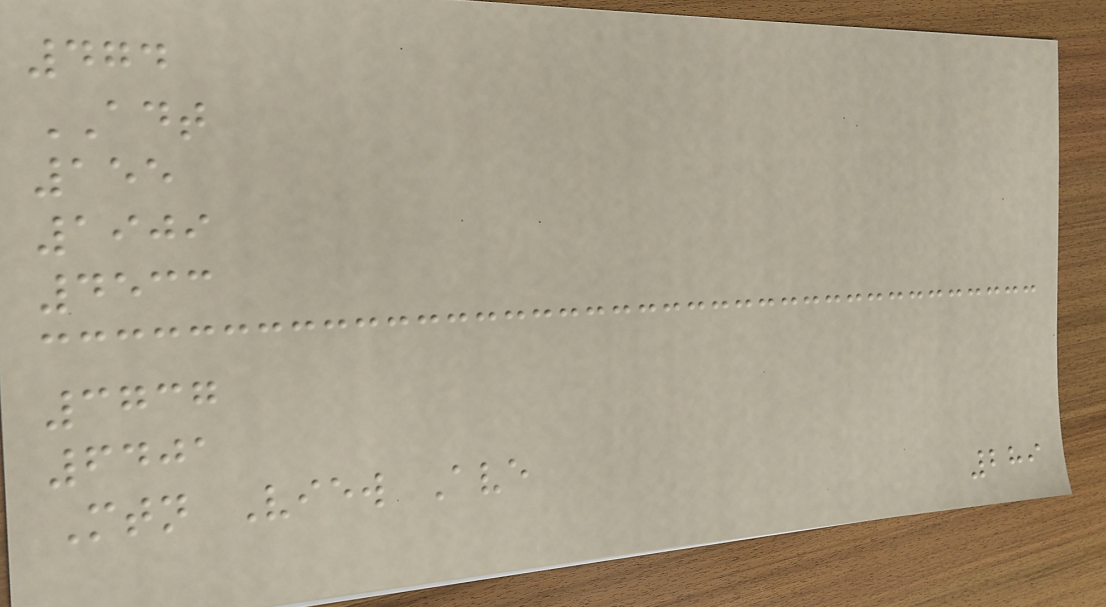474
ADT
155
1909
4533
3737
6401
Mtn View Ave
289
